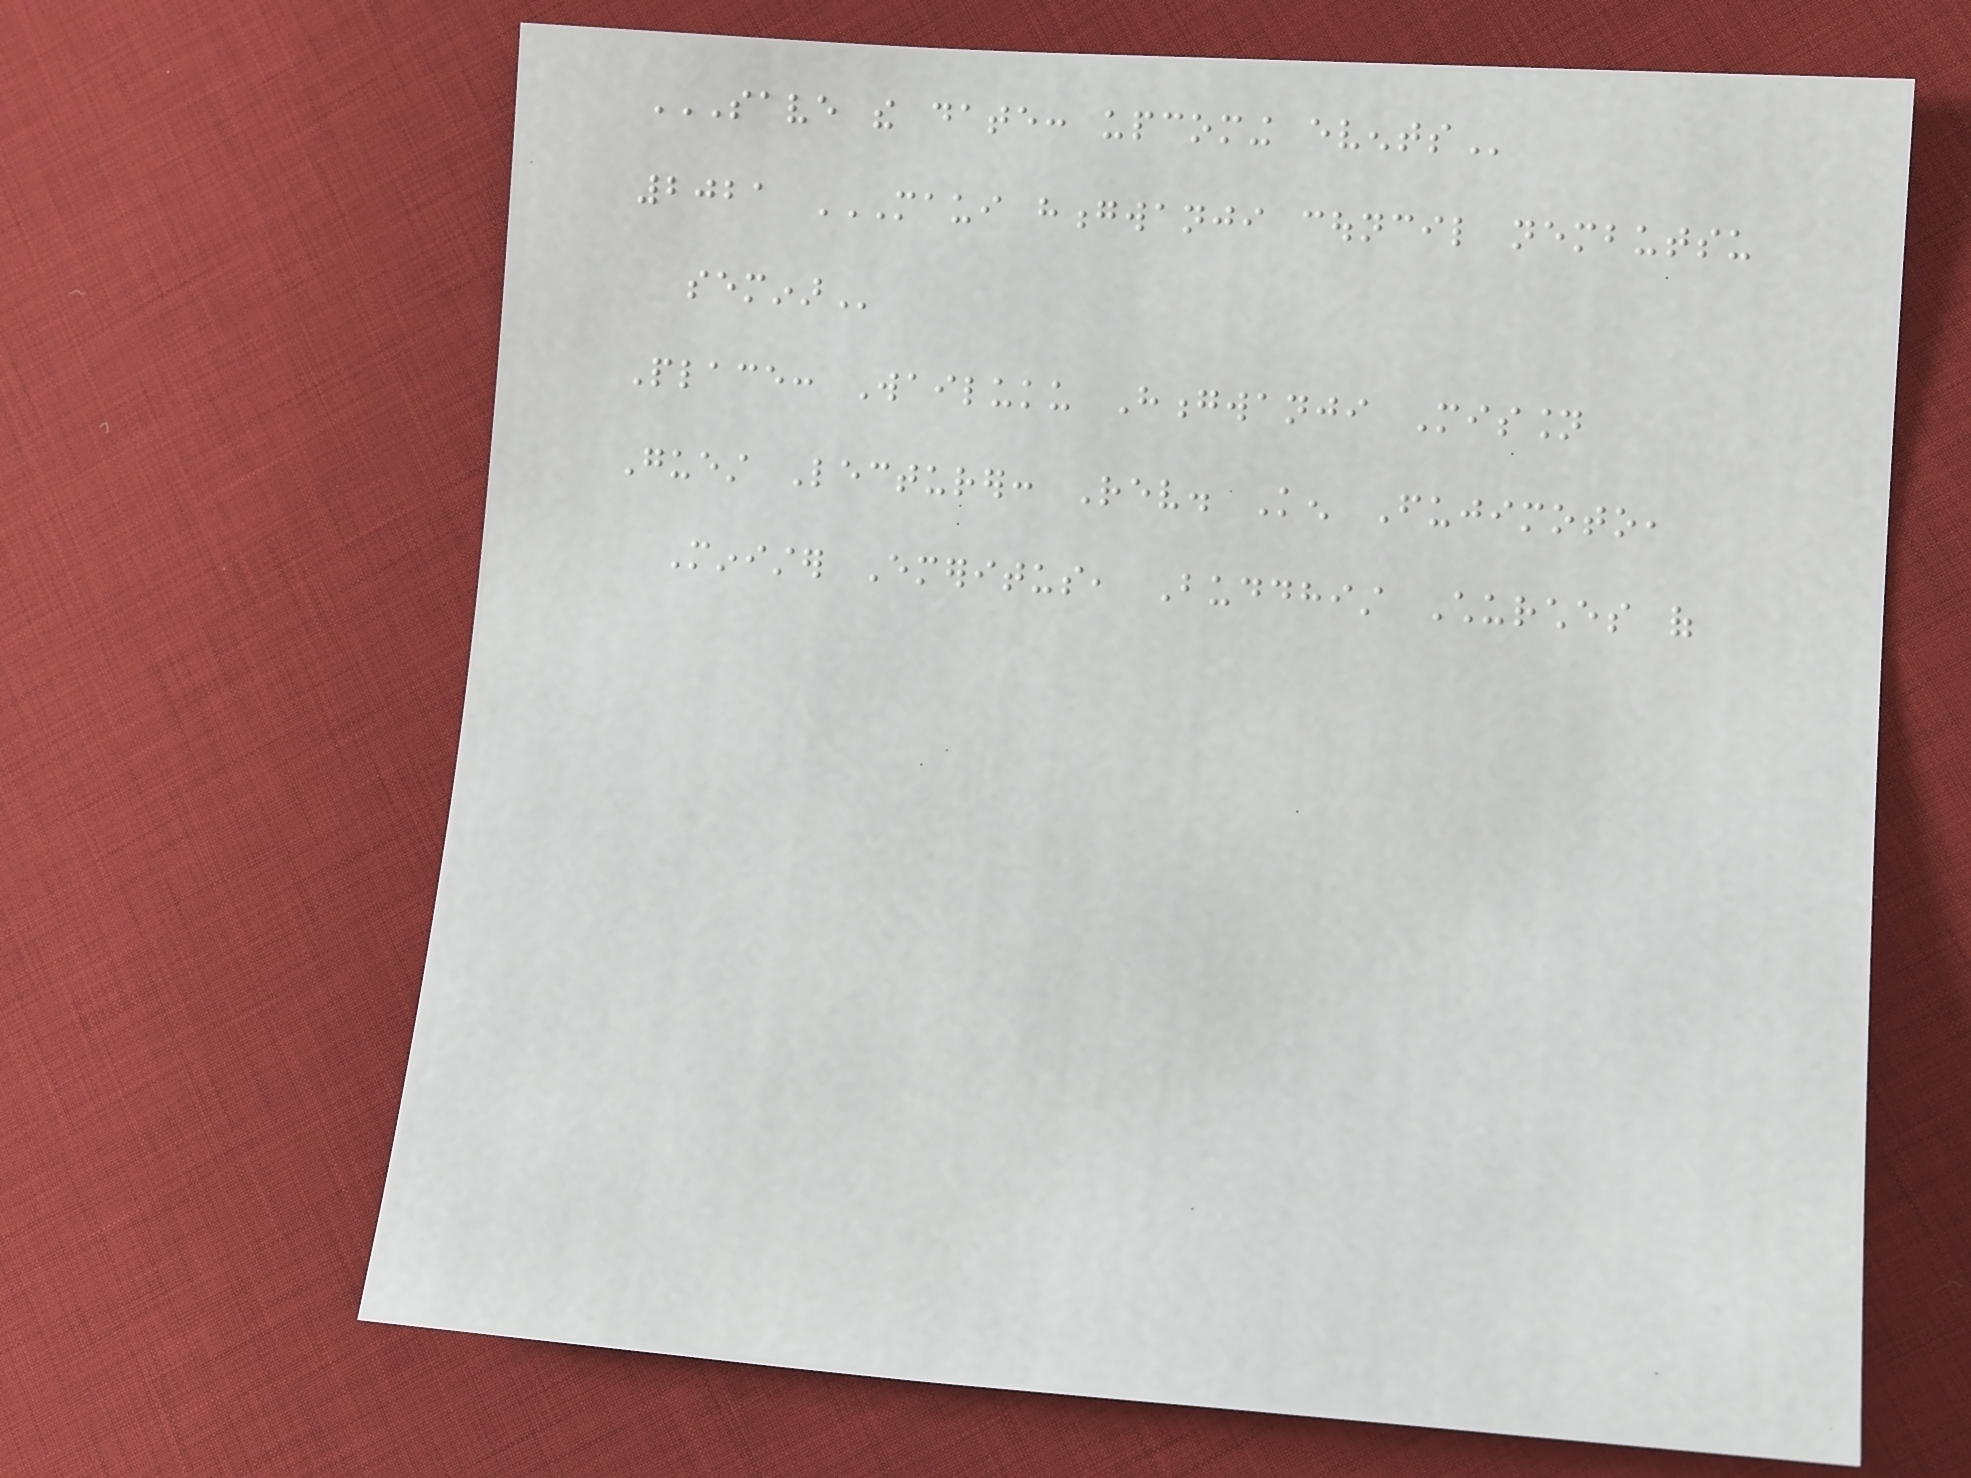SAVE THE DATE: UPCOMING EVENTS
2021 MAUI HONGWANJI COUNCIL NEMBUTSU
SEMINAR
Place: Wailuku Hongwanji Mission
Guest Lecturer: Rev. Ken Fujimoto,
Minister Emeritus, Buddhist Churches of
